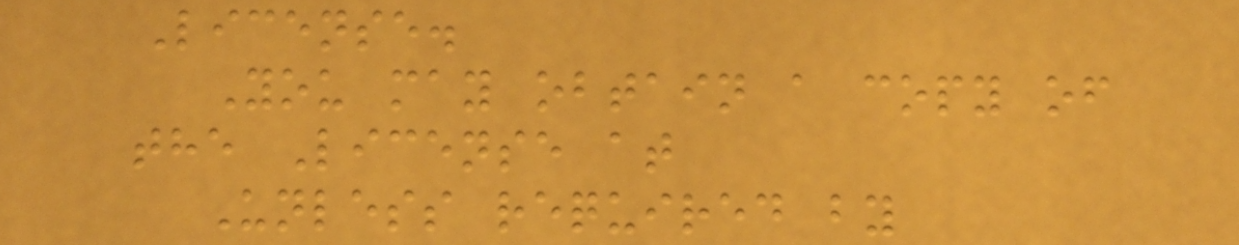License.
You may obtain a copy of
the License at
Unless required by
